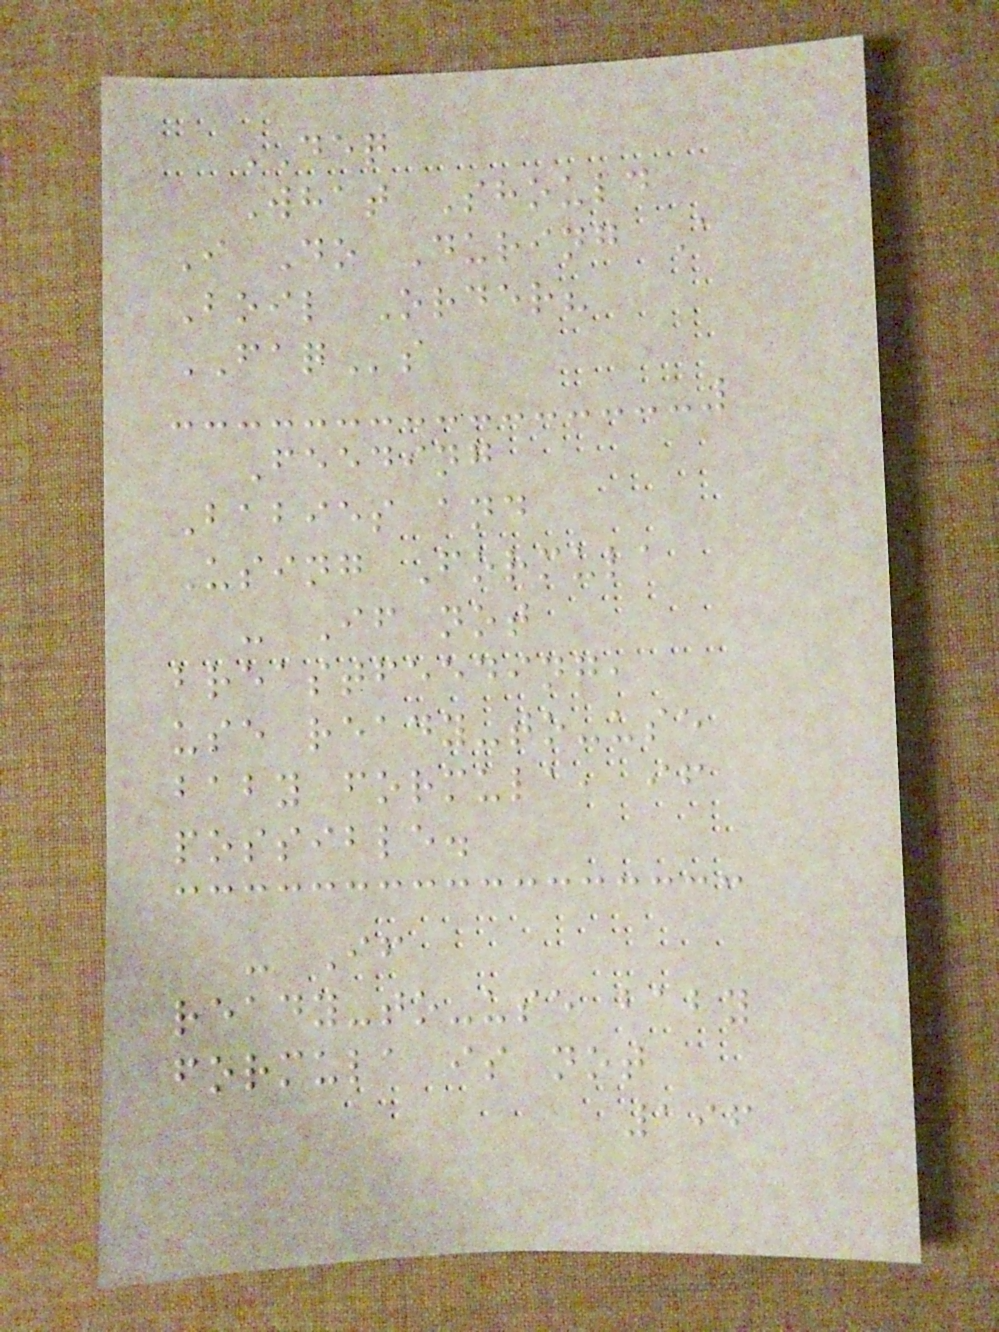DEQ
What Should
I Do During A
Boil Order?
FAQs
Feeding
Babies and
Using Formula
- If not
breastfeeding,
use ready-to-use
baby formula, if
possible.
- If
ready-to-use baby
formula is not
196
